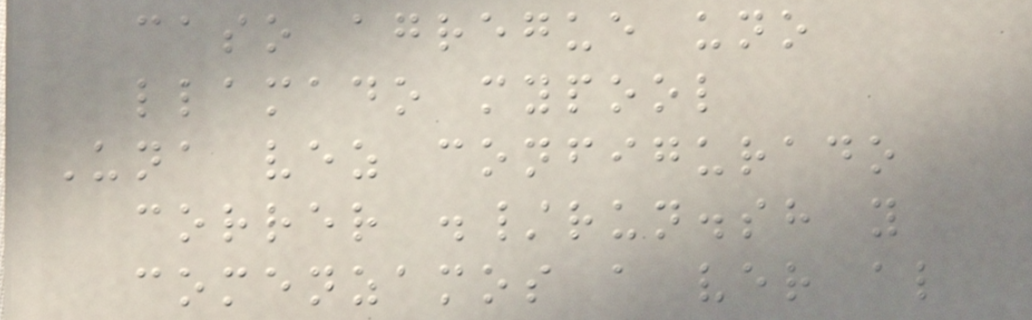caso agregue uno
llamado mypool
Una vez configurado
correr ./run.sh y
comenzamos a ver al
